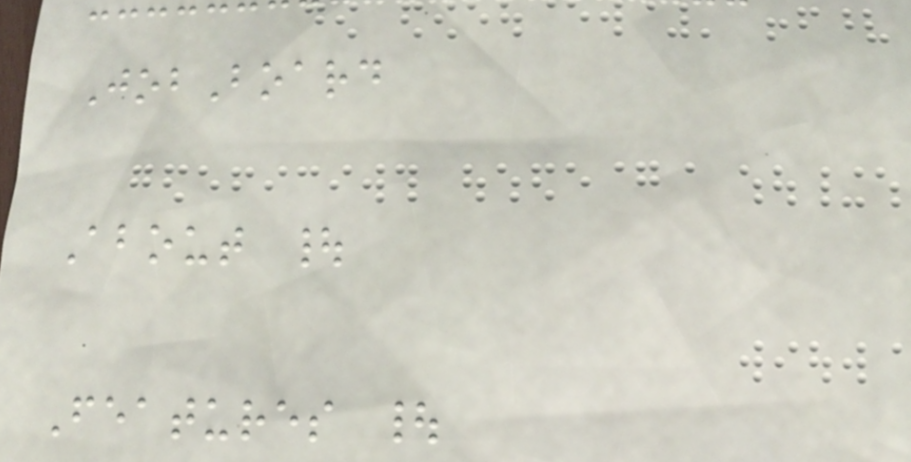JobBoard
About |
Features |
